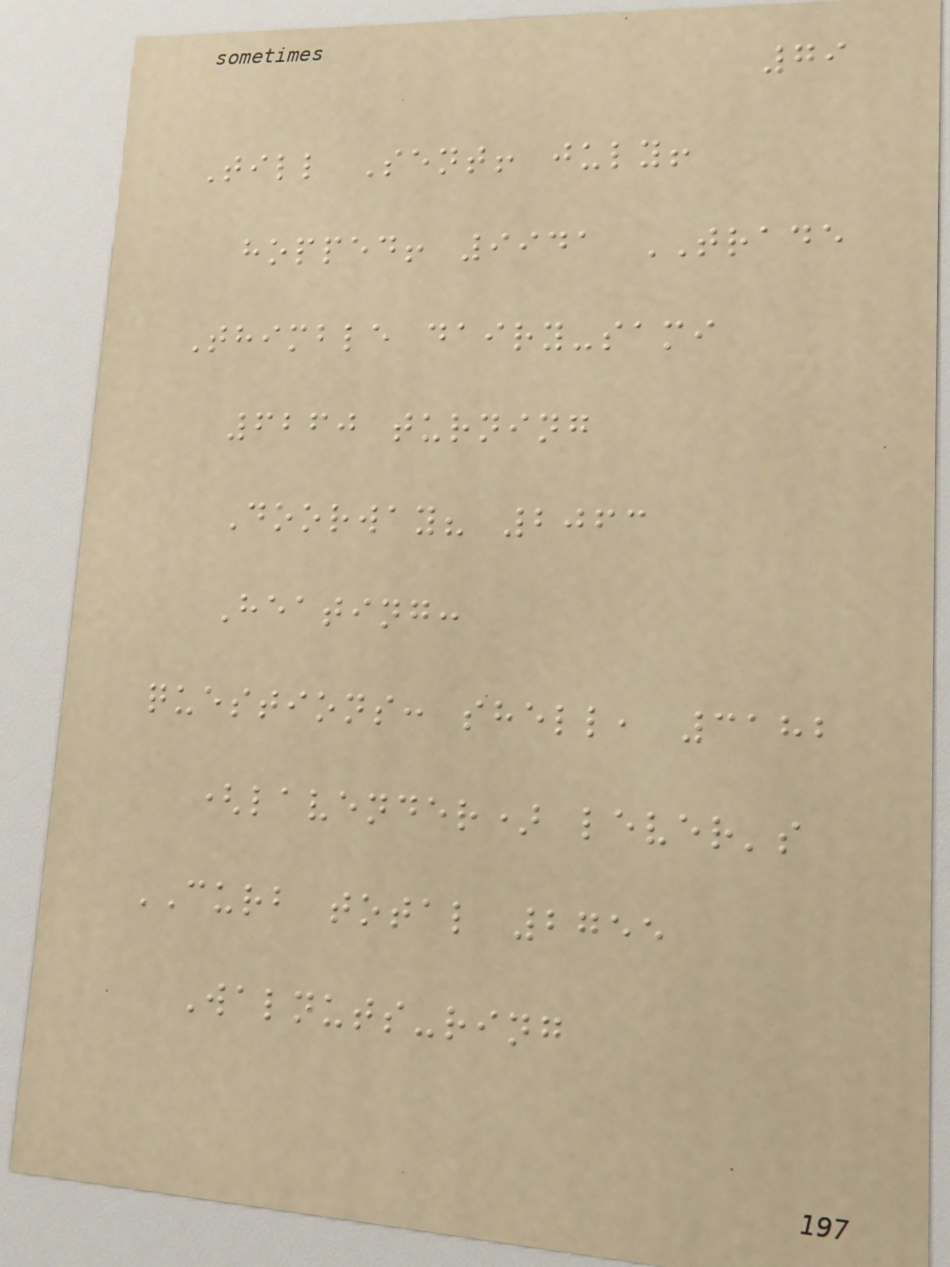79
Till Sent! july!
hopped! 9941 TRADE
Thimble dairy-sami
6260 turning
Doorway? 2063
Heating:
questions: shell, 3182
(lavender) lever's
CURB total 2755
Walnuts-ring
